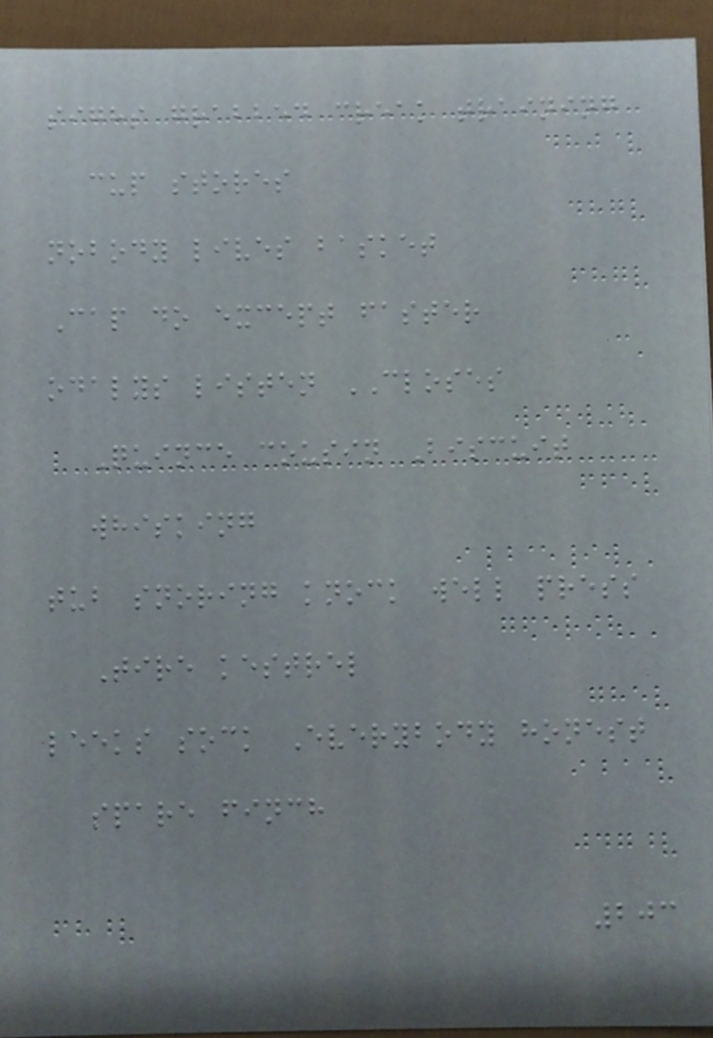sighs grabbed creak training
cup stores
nobody lives basket
Cap do except faster
odalys listen CLOSES
Quince cousin Biscuit
whisking
tub snoring knock well press
Tire kestrel
leeks sock Everybody honest
spare finch
203
